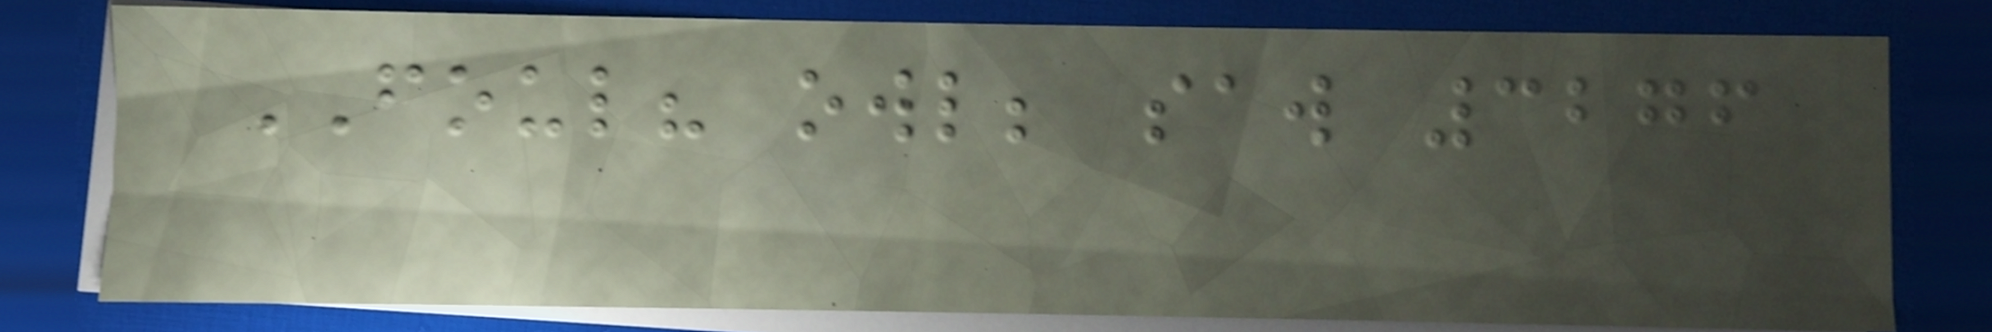FOUL? owl; saw 3276
